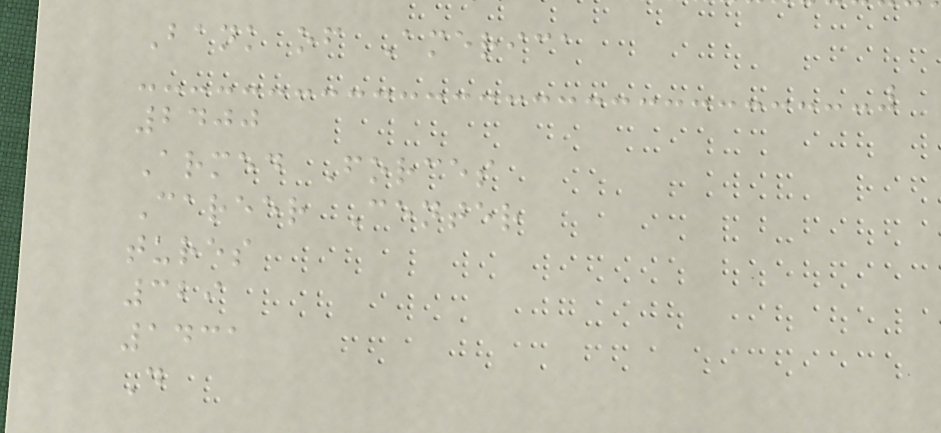Bank of America
2400
Armed Forces
Career Center
tures
329
1431
D
